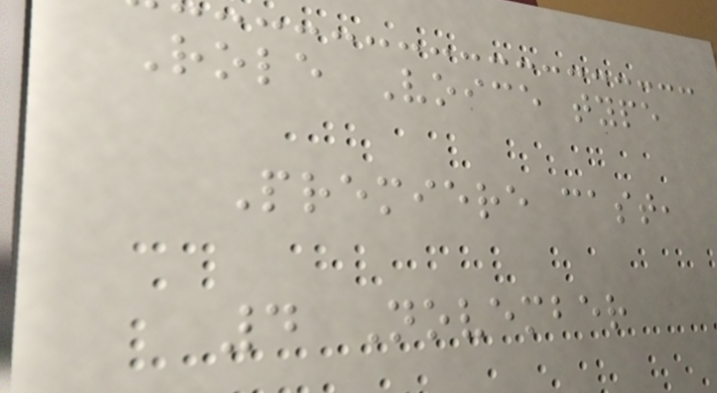Role Voice type
Premiere cast,
4 November
